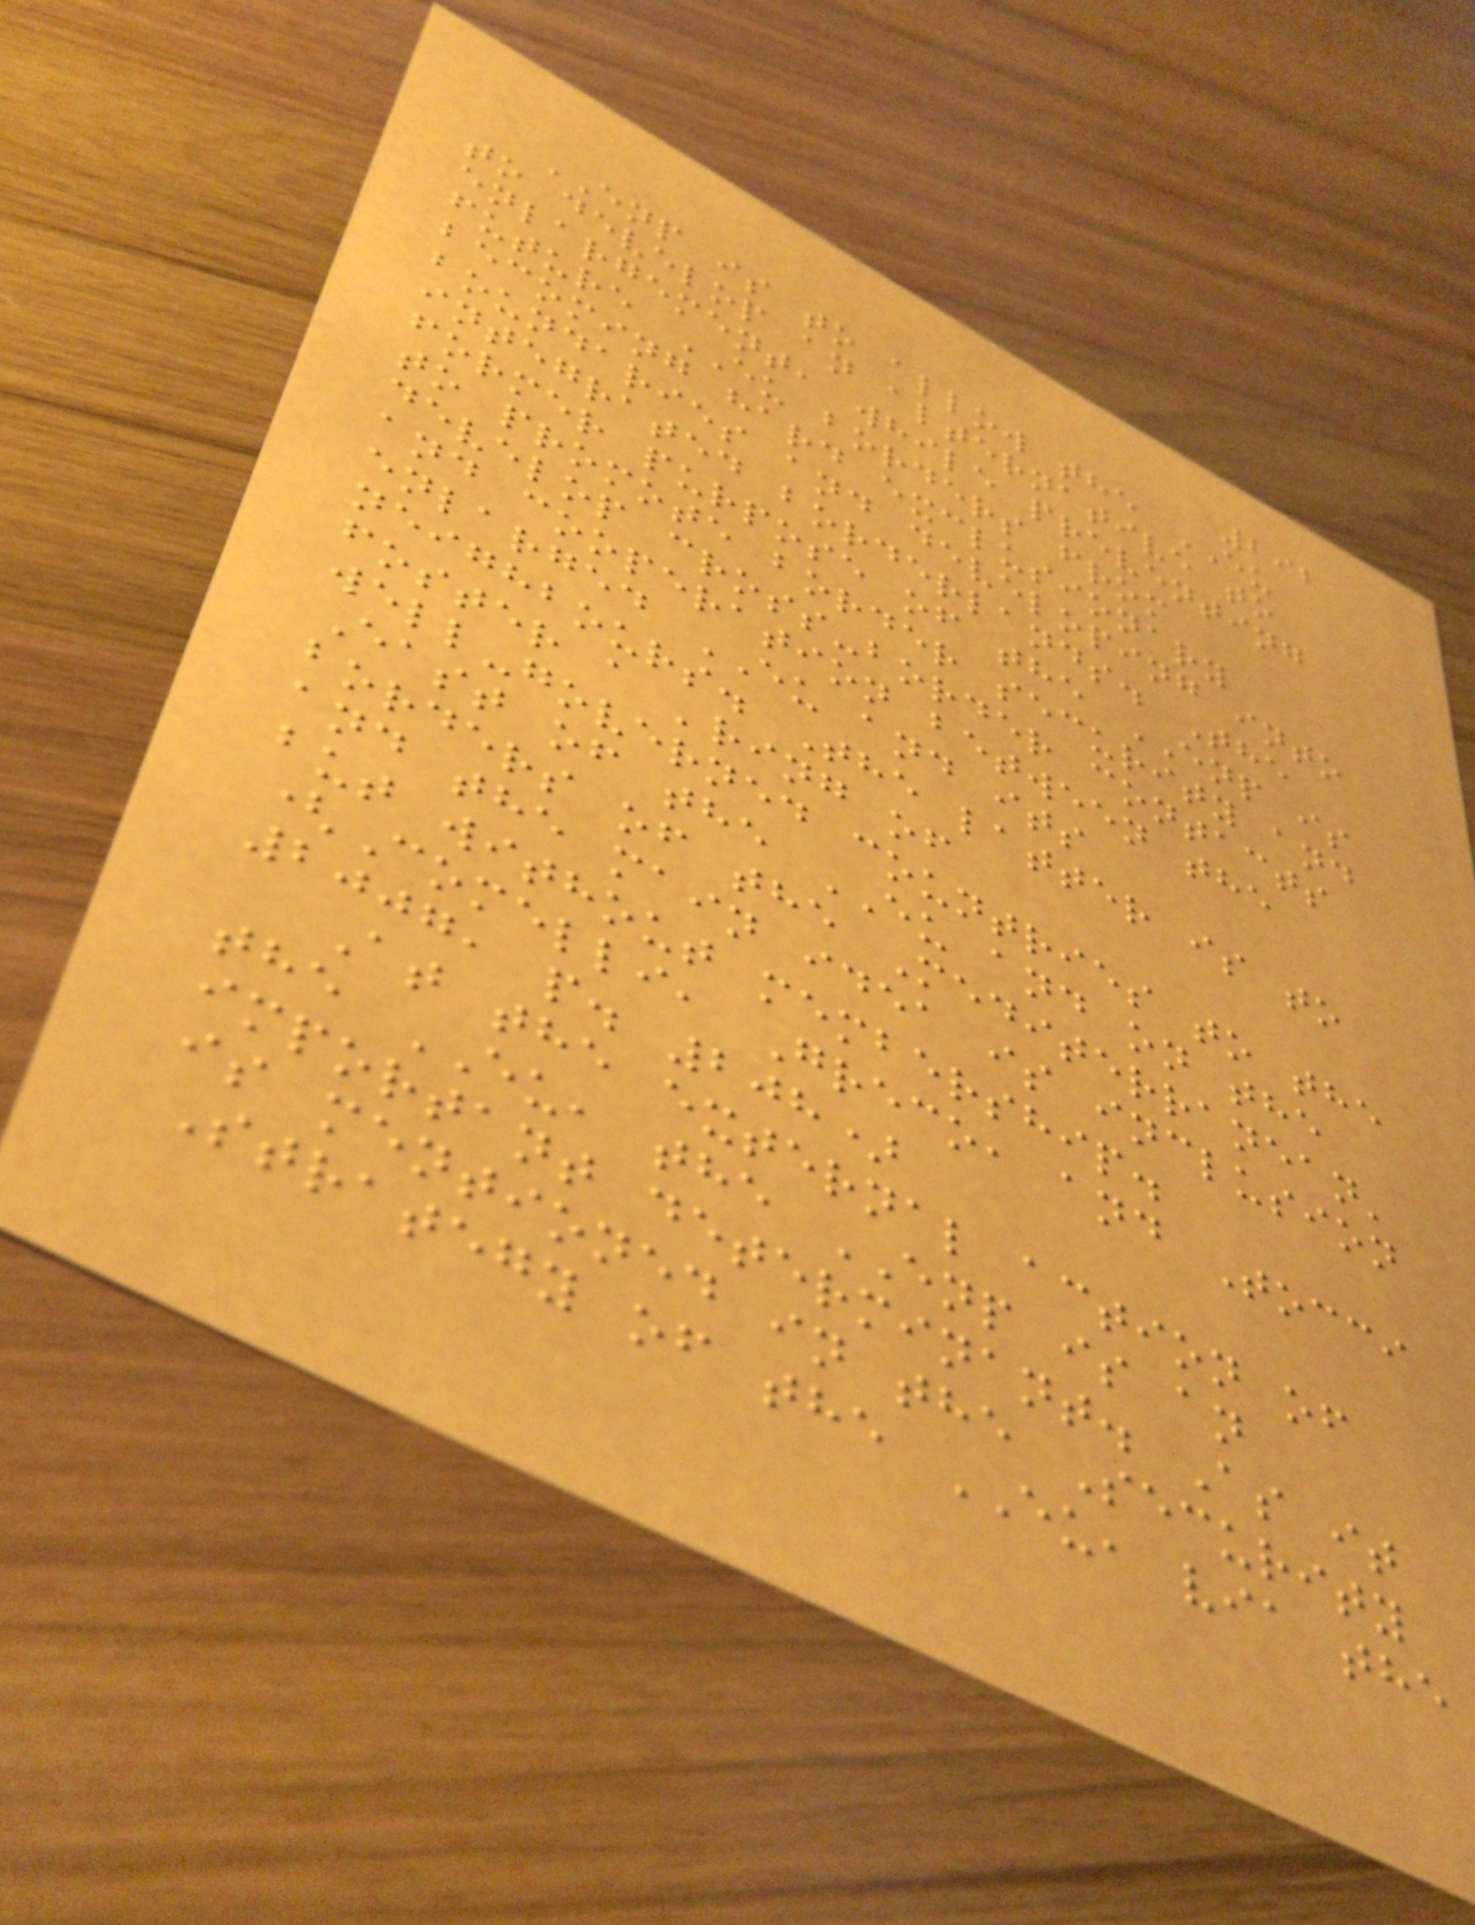292
ENP is to allow the EU
to develop an alternative to
enlargement, while preventing
future EU borders from
becoming hard exclusionary
boundaries and developing into
integrated borderlands. The
former purpose of the ENP is
to promote border security and
develop cross-border contacts
and cooperation between the
enlarged EU and its
neighbours. The latter is to
foster a 'ring of
well-governed countries to the
East of the EU and on the
borders of the Mediterranean'
and the main idea is inclusion
but without membership.
(Comelli, Greco, and Tocci
2007, p. 208)
At the external action of
the EU, the ENP is an
important determinant. As it
is mentioned in the Security
Strategy of the EU, via the
